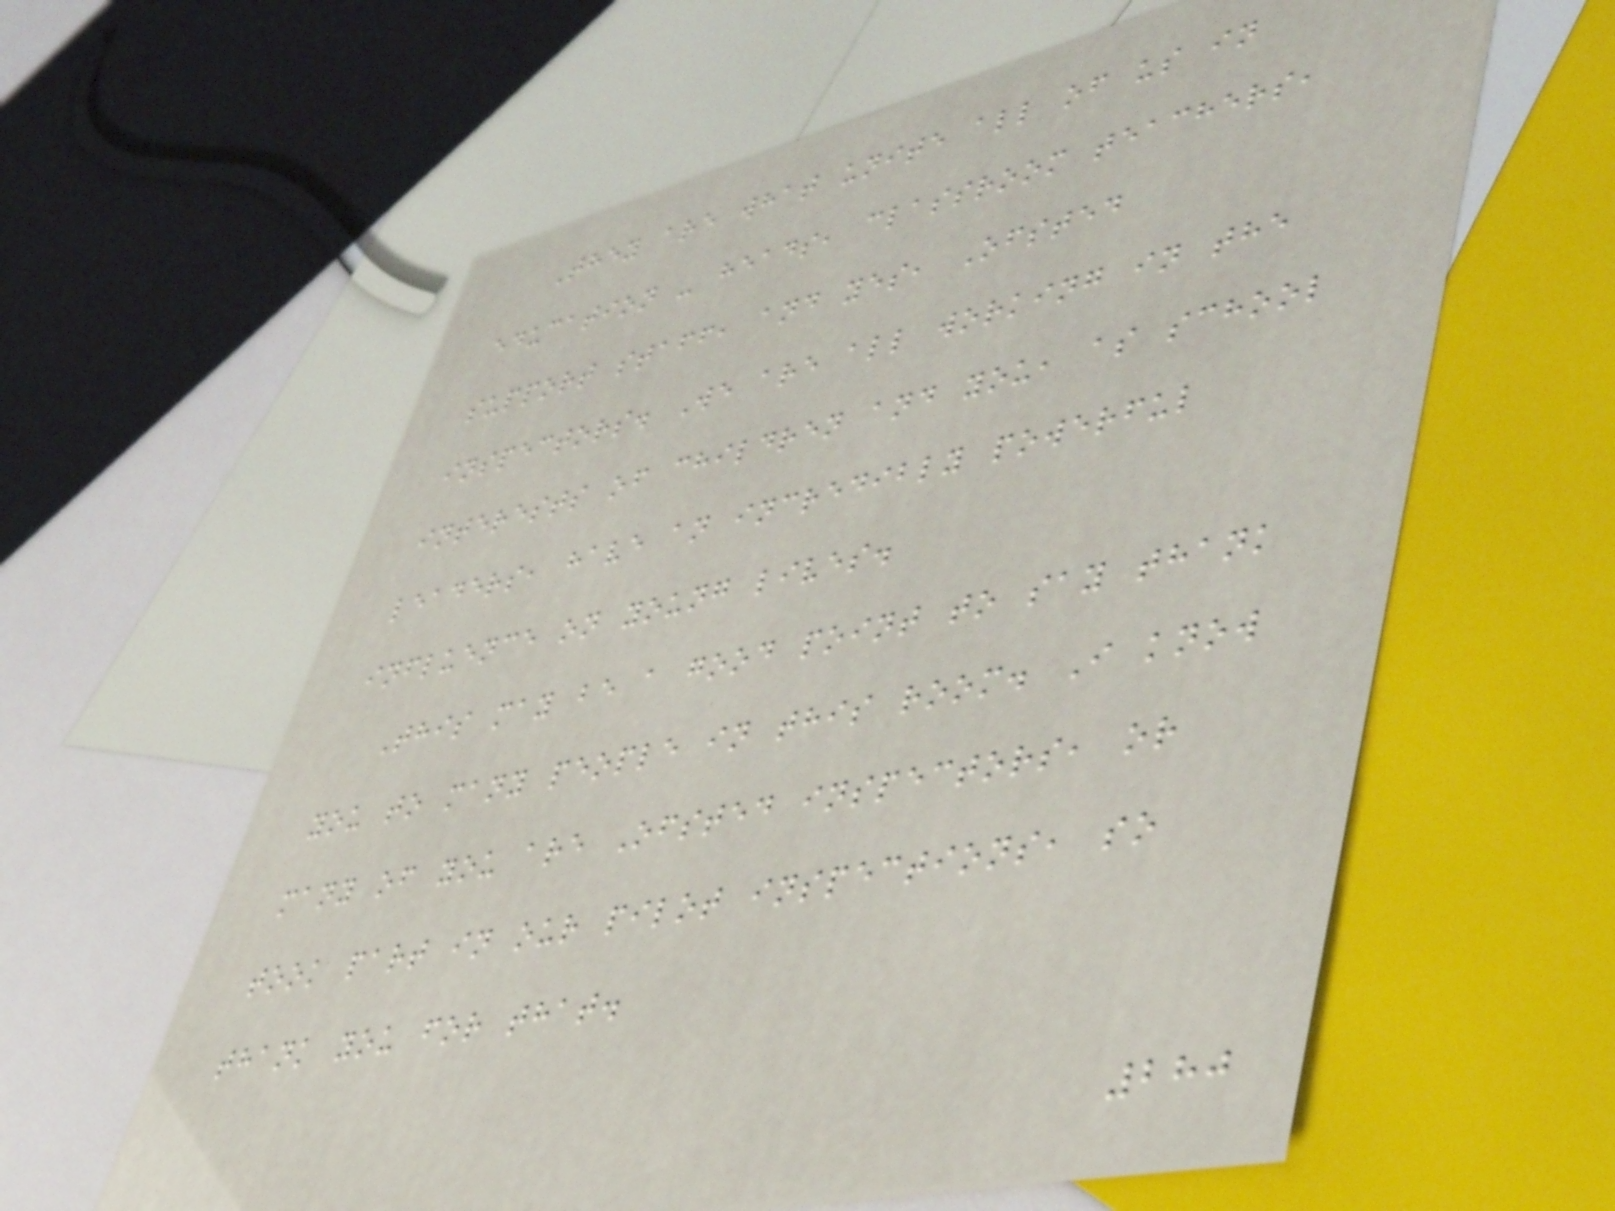They are what unite all of us in
education - heads, classroom teachers,
support staff, and yes, Ofsted
inspectors. We are all working in the
interests of children and you, as school
leaders, have an incredibly powerful
influence on young lives.
This may be a good point to say thank
you to many people in this room. I know
many of you are Ofsted inspectors, or
took part in our pilot inspections, so
thank you for that.
280
